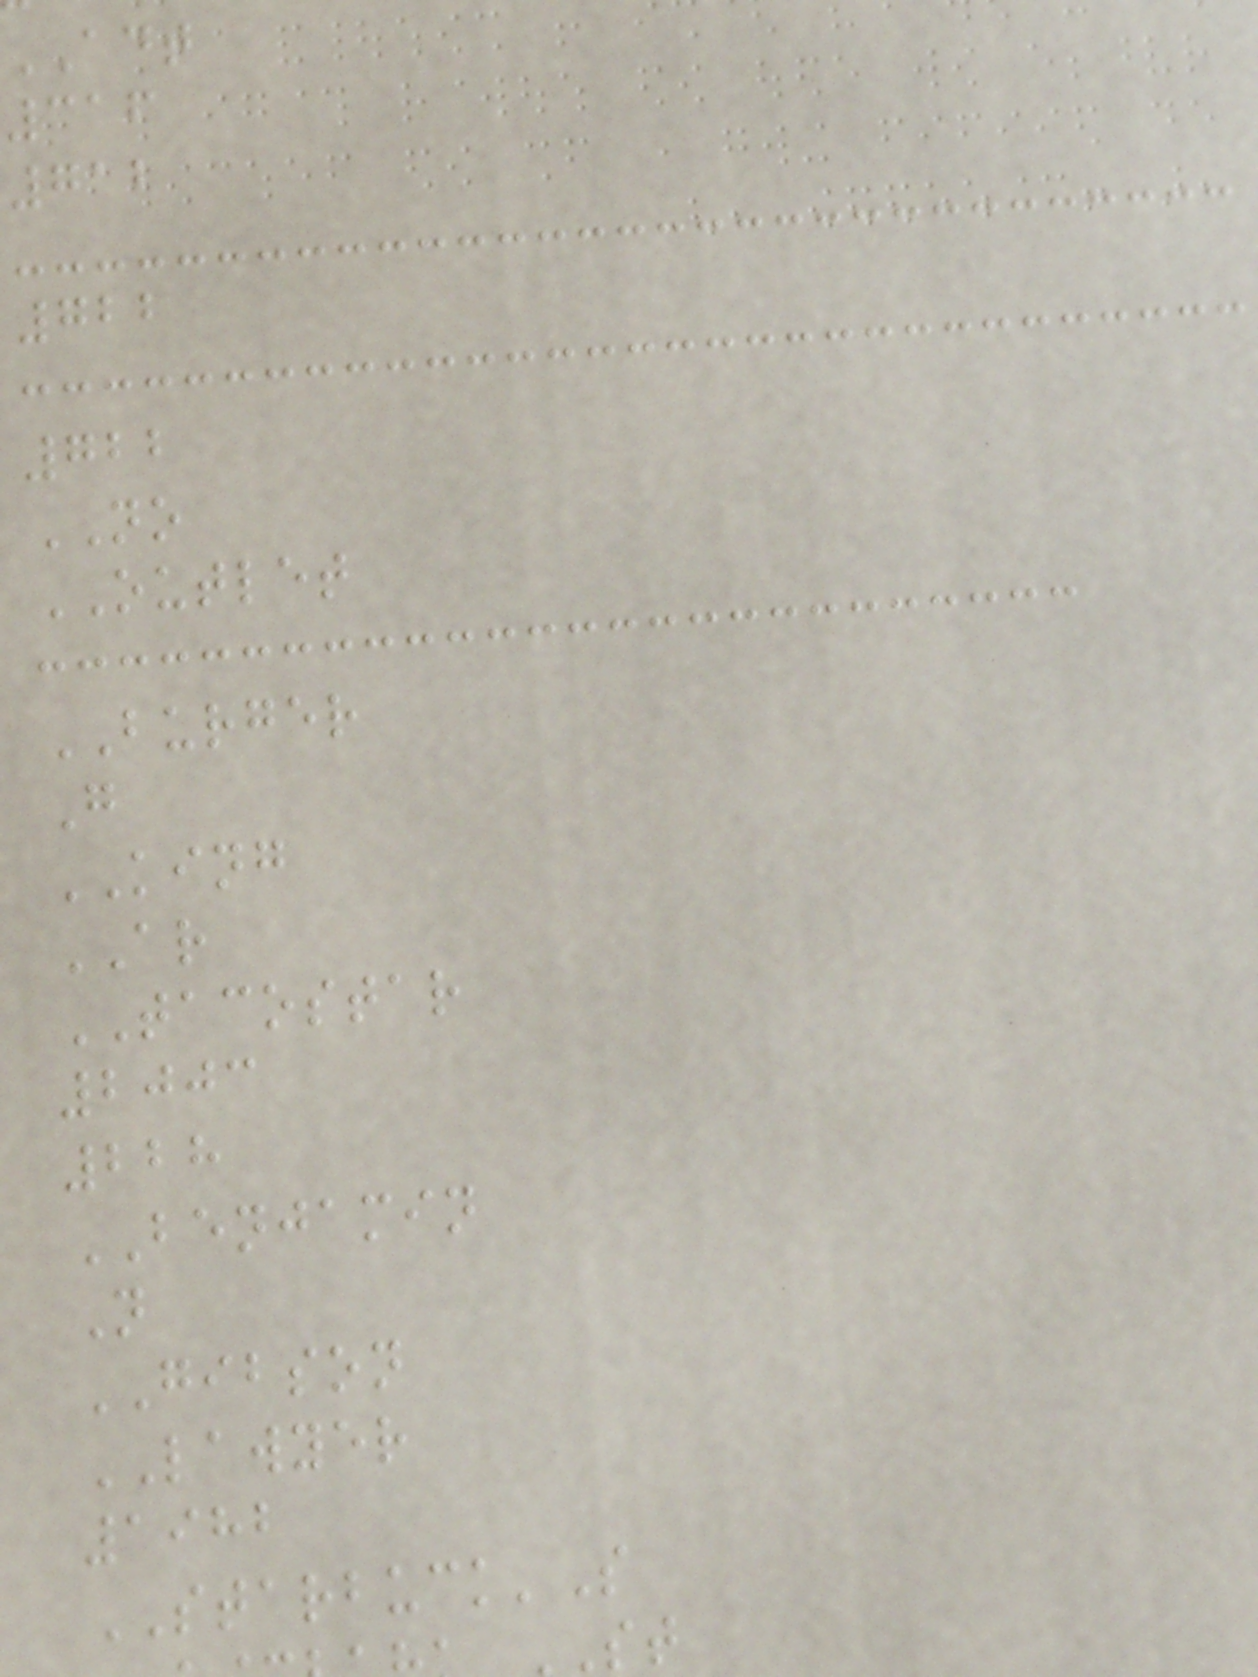ADT
316
712
722
722
NO
OUTLET
BURGER
G
KING
AR
TACOSTAR
2003
228
BENJAMIN
N
GIBSON
LAWYER
1982
STARBUCK'S
